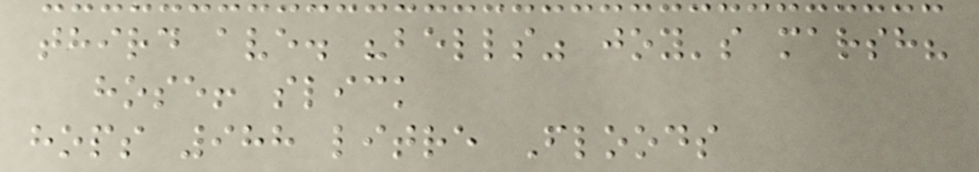third ave. "bells" joy's marsh?
hose! slick
hops 988 litre Floods
